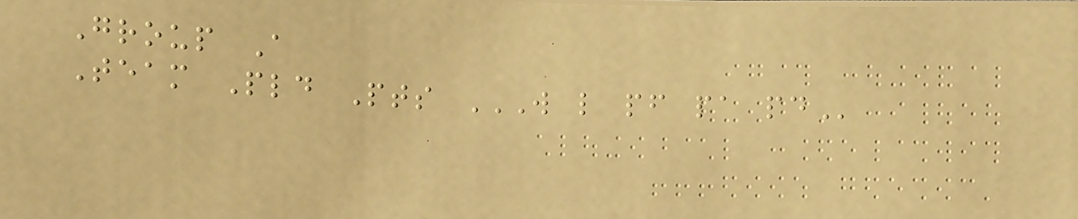Group A
Team Pld Pts W L PF PA PD
